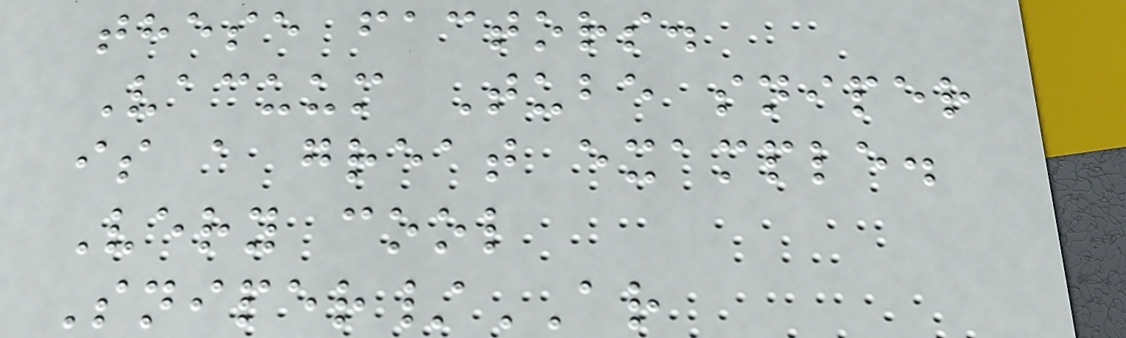these factors.
Vacuum Tube sniper
is a great example.
Very cool
Sniper/AR
